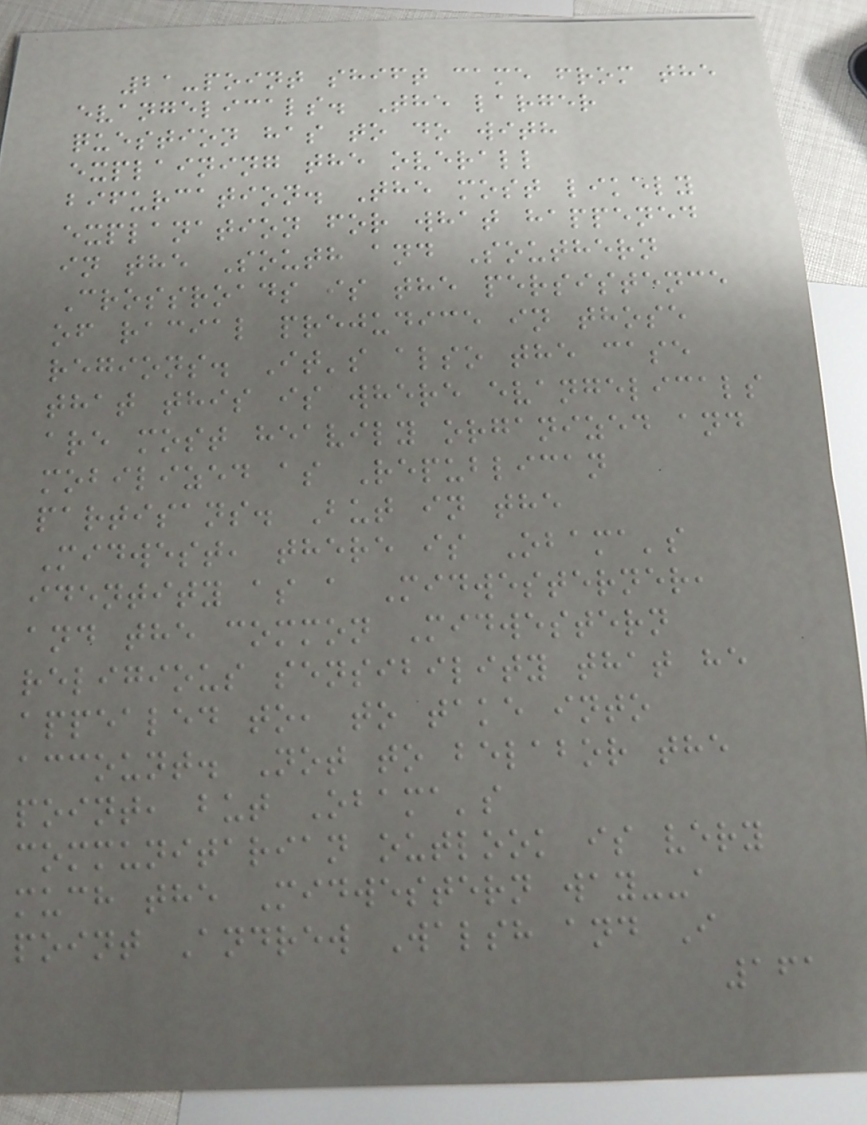21-point shift came from the
evangelicals. The larger
question has to do with
explaining the overall
bifurcation. The most likely
explanation for what happened
in the South and Southern
Crossroads is the persistence
of racial prejudice in those
regions. It's also the case
that this is where evangelicals
are most heavily organized and
mobilized as Republican
partisans. But in the
Midwest, there is Obama's
identity as a Midwesterner,
and the common Midwestern
religious sensibility that he
appealed to, to take into
account. Not to belabor the
point, but Obama's
communitarian outlook is very
much the Midwestern way--a
point Andrew Walsh and I
161
